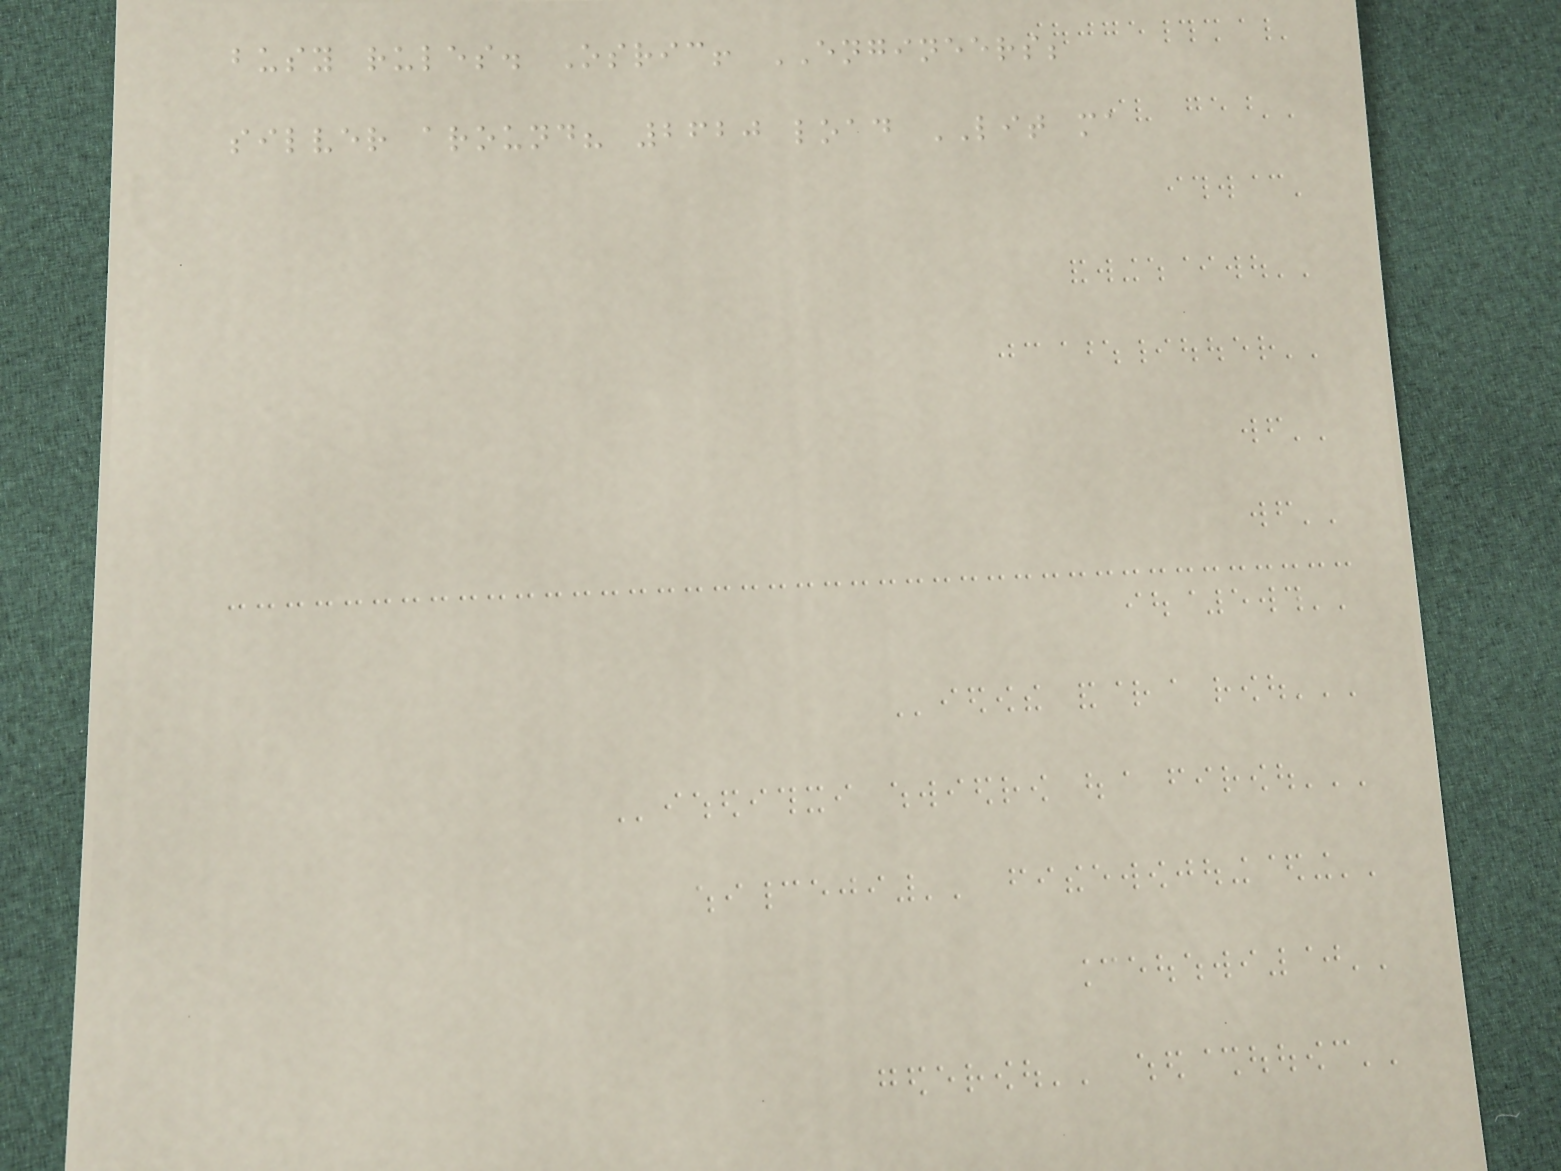busy rules. Osric! ENGINEERS;
silver around? 2620 load LIT ma
